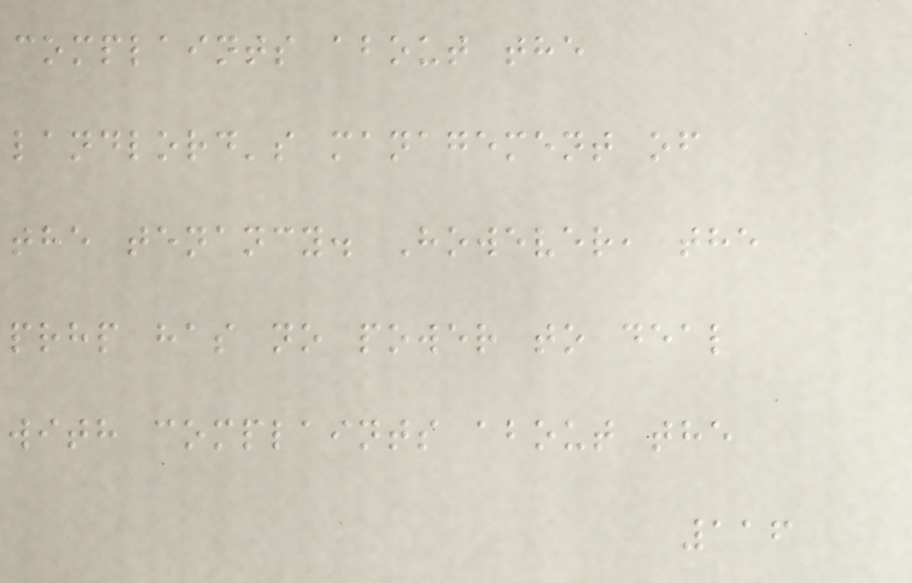complaints about the
landlord's management of
the tenancy. However, the
prhp has no power to deal
with complaints about the
116
